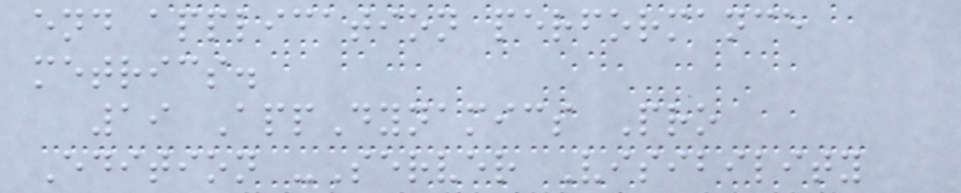end application performance
metrics.
19 AppDynamics Pro
Edition -Server Visibility
